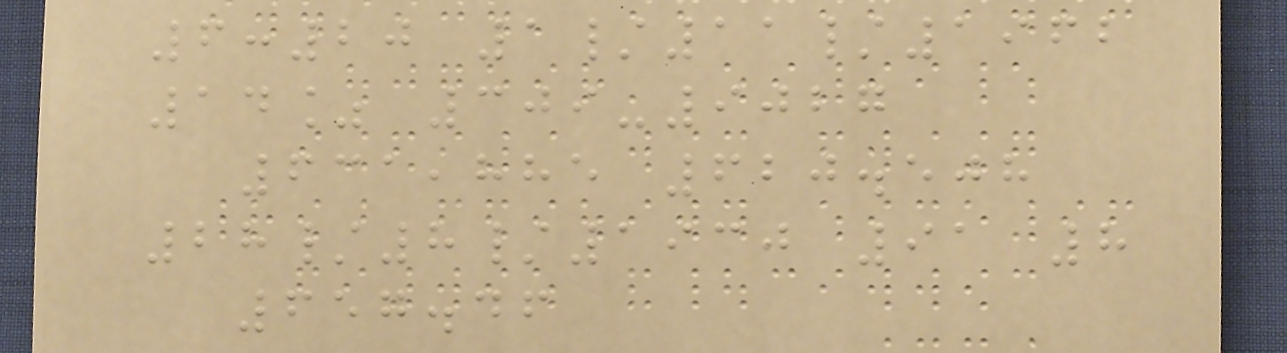6:20 1/11/1962
14% 309-9027
631,885 620.508
28/8/1930 91 8
657.46
